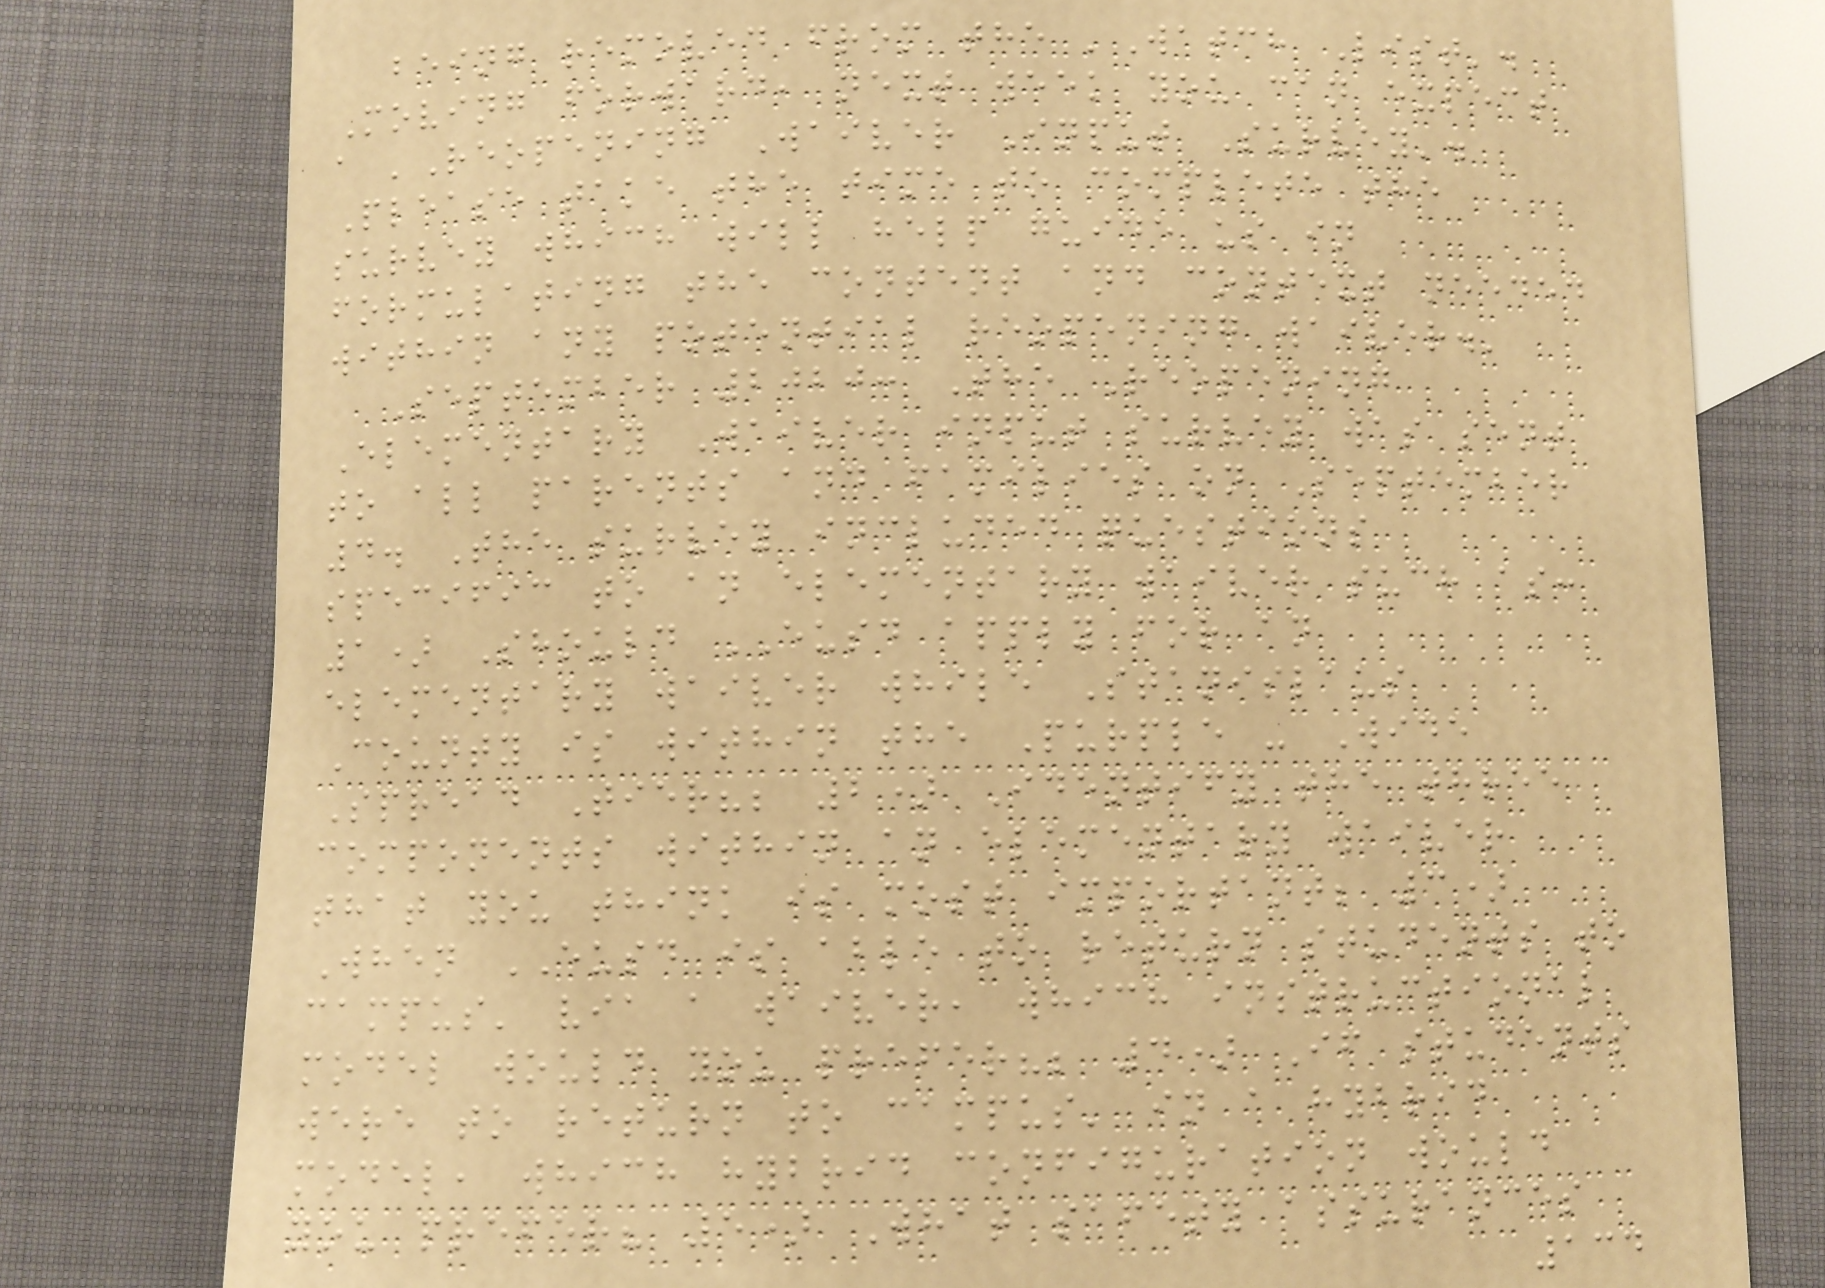being removed from the 'Watch List'.
Moving forward, next week you can expect
a 'Reopening Waiver Input Survey'.
Please take the time to complete the
survey which will help guide us in
formulating the content and context needed
within any potential reopening waiver.'
September 2020: The Reopening
Elementary Waiver input survey was sent
to all parents and families on September
4. The survey included questions
specific to an elementary waiver such as:
1) Should EUSD apply for an
elementary waiver while Stanislaus
County is within the Purple - Wide
Spread Tier?; 2) Identify the three
components within an elementary waiver
that you think is most important; 3)
When EUSD is able to return students to
campus' via a waiver, which instructional
model would you prefer?; 4) If students
were to return to campus' in a hybrid
model, which hybrid configuration would
you prefer? 5) What safety assurances
134
